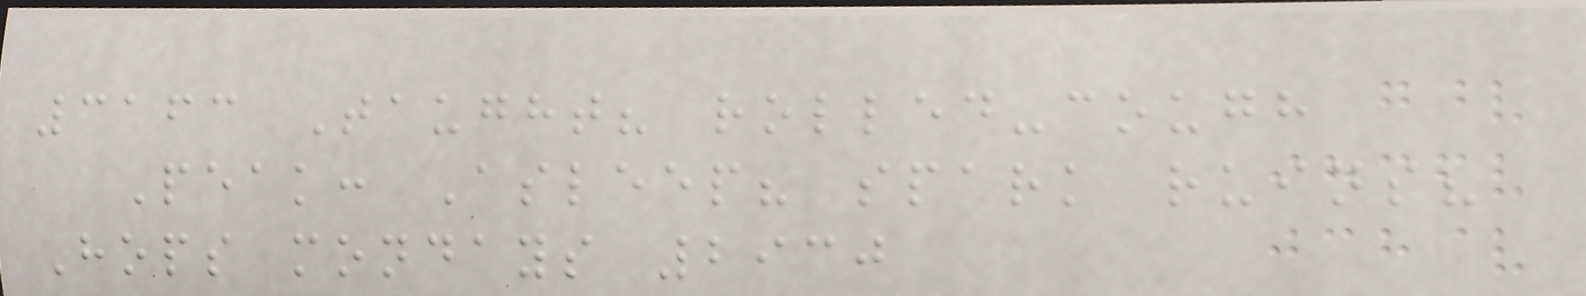3163 Taught? rolled-cough
Peak: Asleep? spark ruins?
Hops mondays 2930
